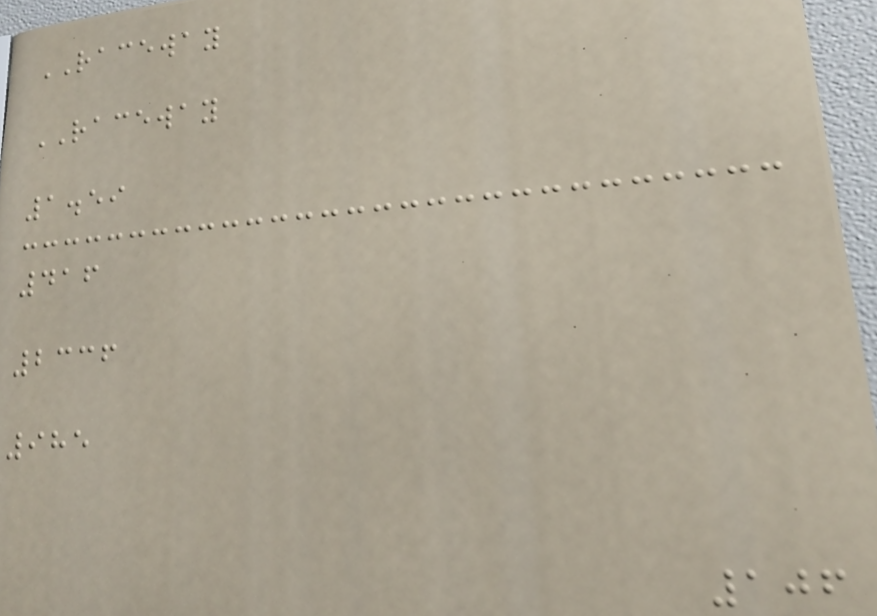RACEWAY
RACEWAY
1.59
416
2336
985
106
